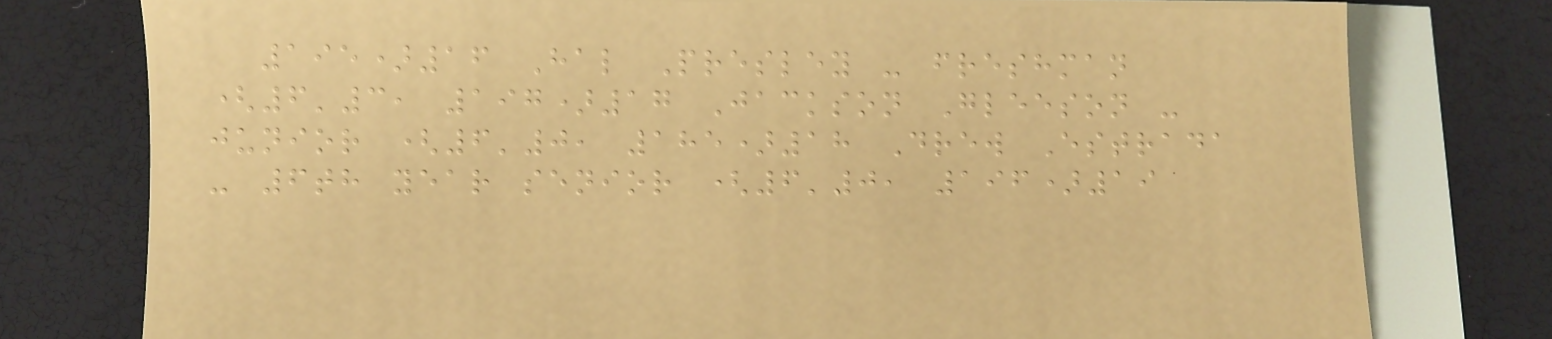195)16 Hal Presley - freshman
(6'3, 197)17 Jackson Gleeson -
junior (6'0, 185)18 Drew Estrada
- 6th year senior (6'0, 196)19
